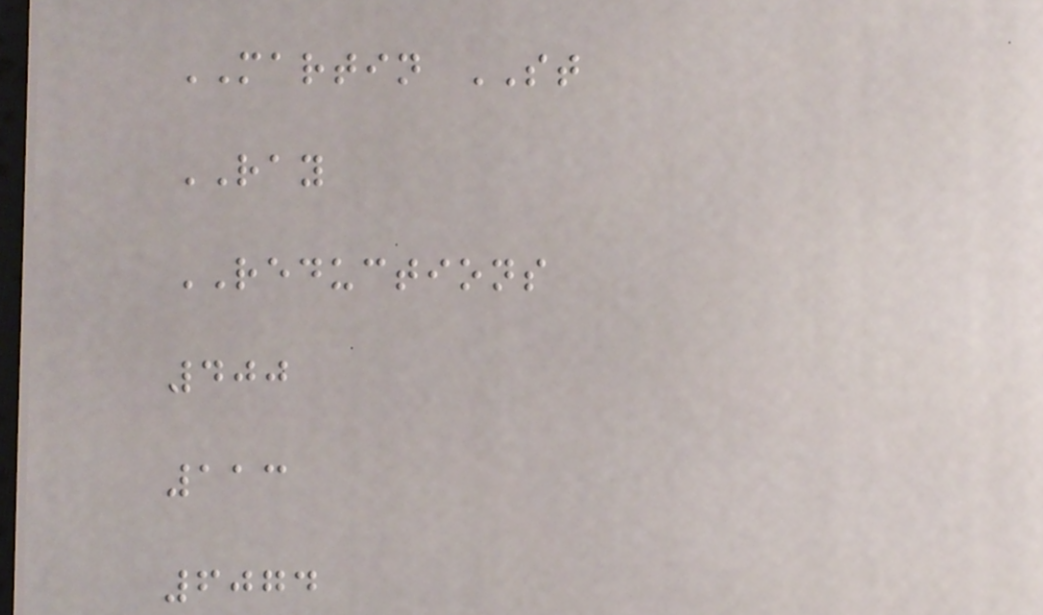MARTIN ST
RAY
REDUCTIONS
400
113
6074
